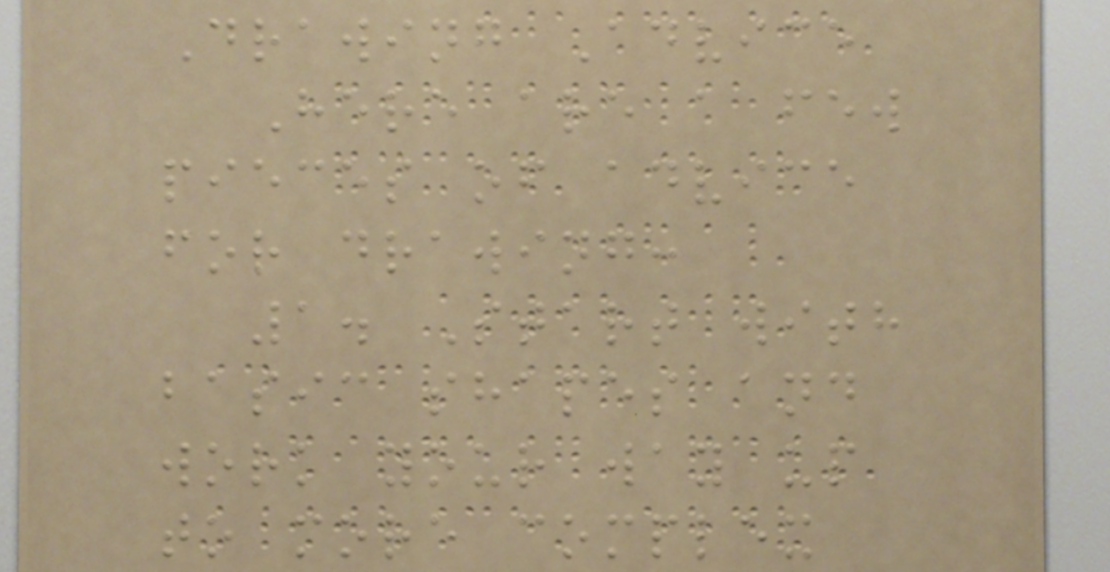Drawing Advice
Here are a few
pieces of advice
for drawing:
1. Start with
basic shapes and
work your way up
to more complex
